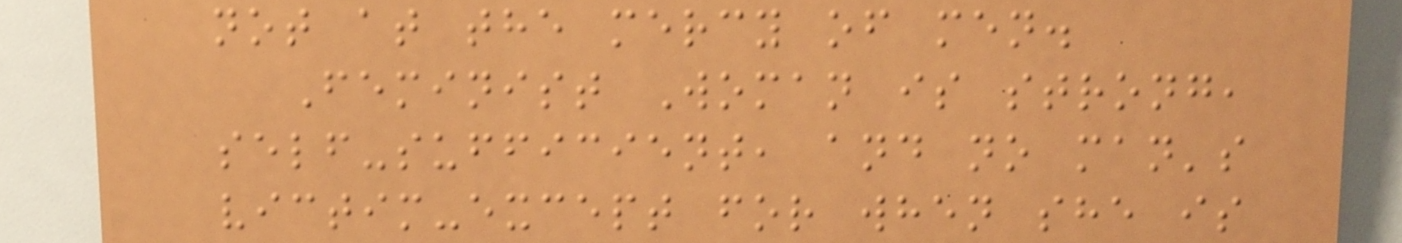not at the mercy of men.
Feminist Woman is strong,
self-sufficient, and no man's
victim-except for when she is
